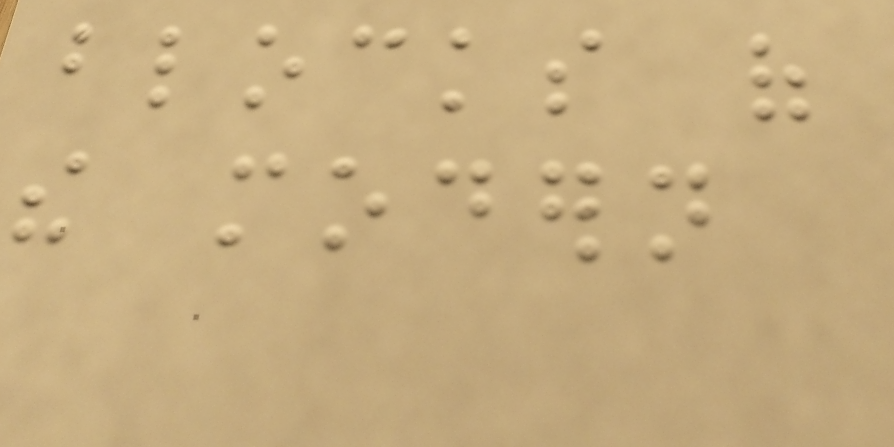blocks of
the modern
